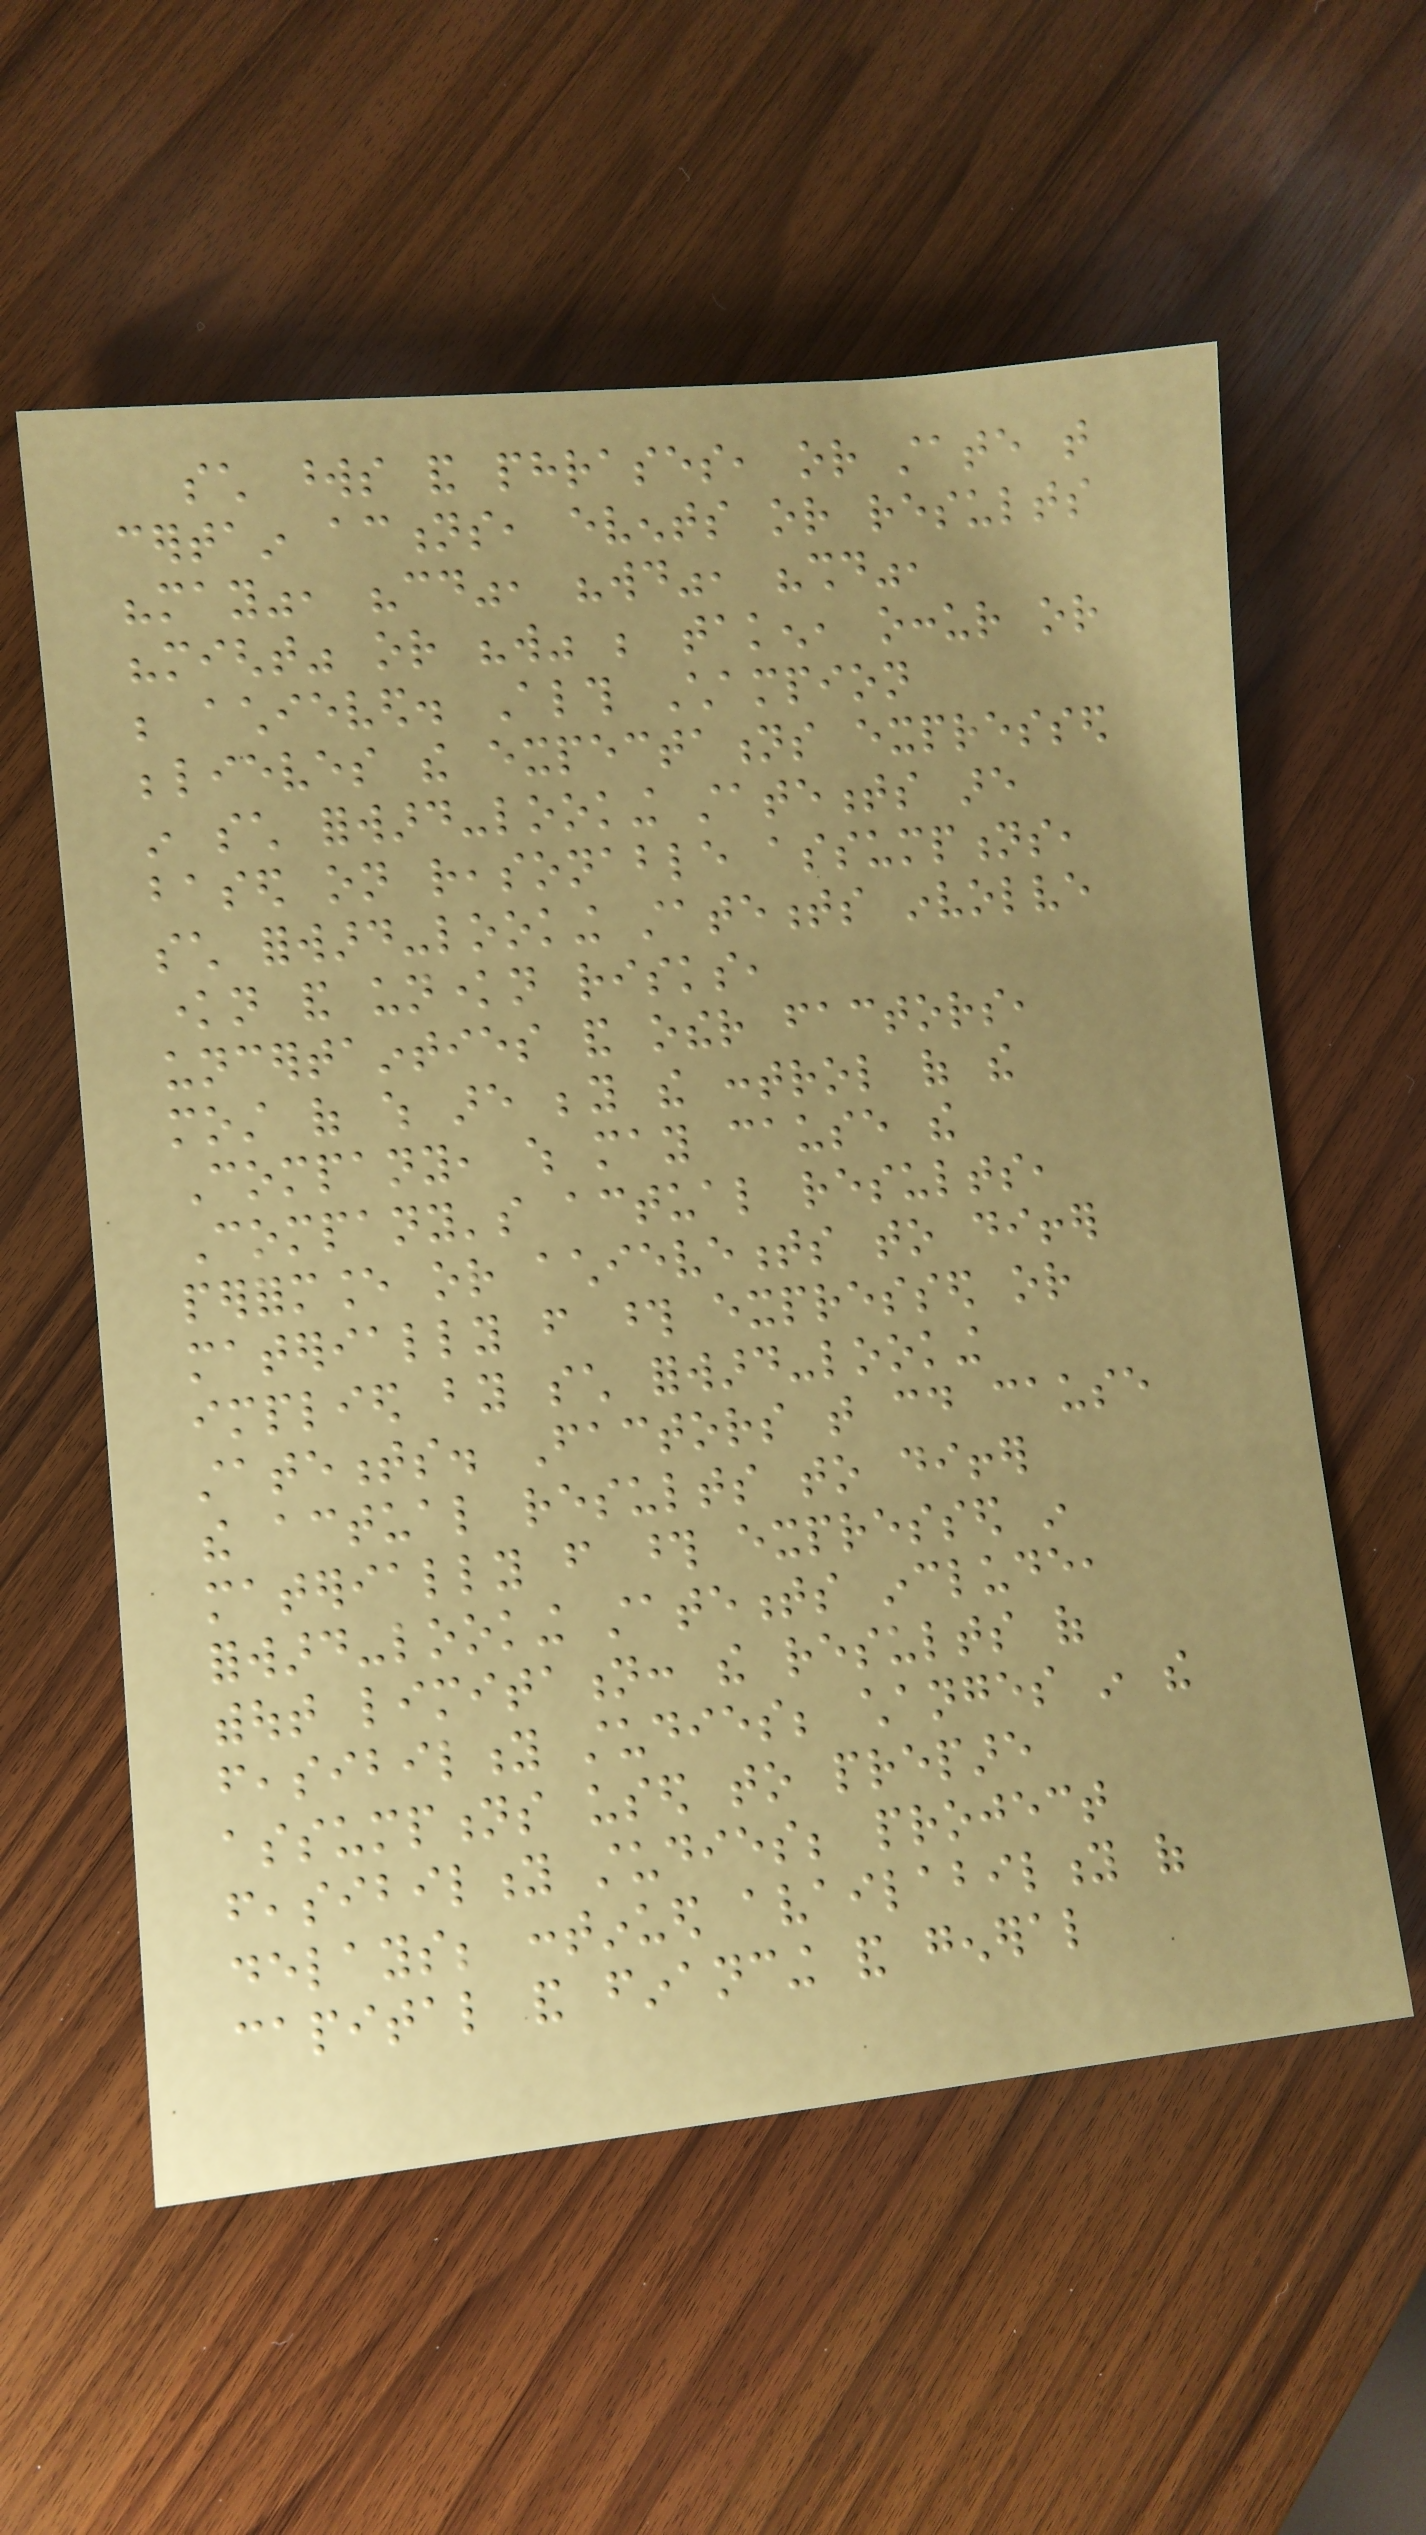such words and phrases, or state that
certain actions, events or results
"may", "could", "would", "should",
"might" or "will" be taken, occur or
be achieved. Although Champion
believes the expectations expressed
in such forward-looking statements are
based on reasonable assumptions,
such forward-looking statements involve
known and unknown risks,
uncertainties and other factors,
most of which are beyond the control of the
Company, which may cause the
Company's actual results,
performance or achievements to differ
materially from those expressed or
implied by such forward-looking
statements. Factors that could cause
the actual results to differ
materially from those expressed in
forward-looking statements include,
without limitation: the results of
feasibility studies; changes in the
assumptions used to prepare
feasibility studies; project
delays; continued availability of
capital and financing and general
